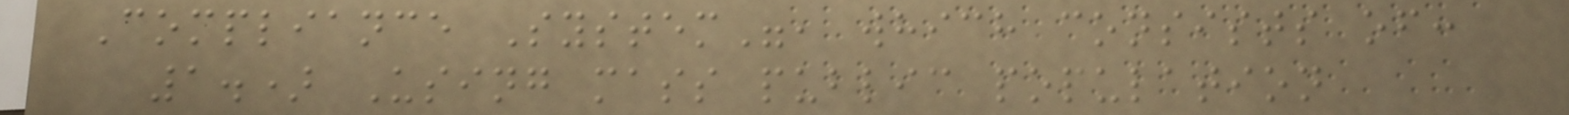Compliance System", which consists of:
1.) Using mass public population
